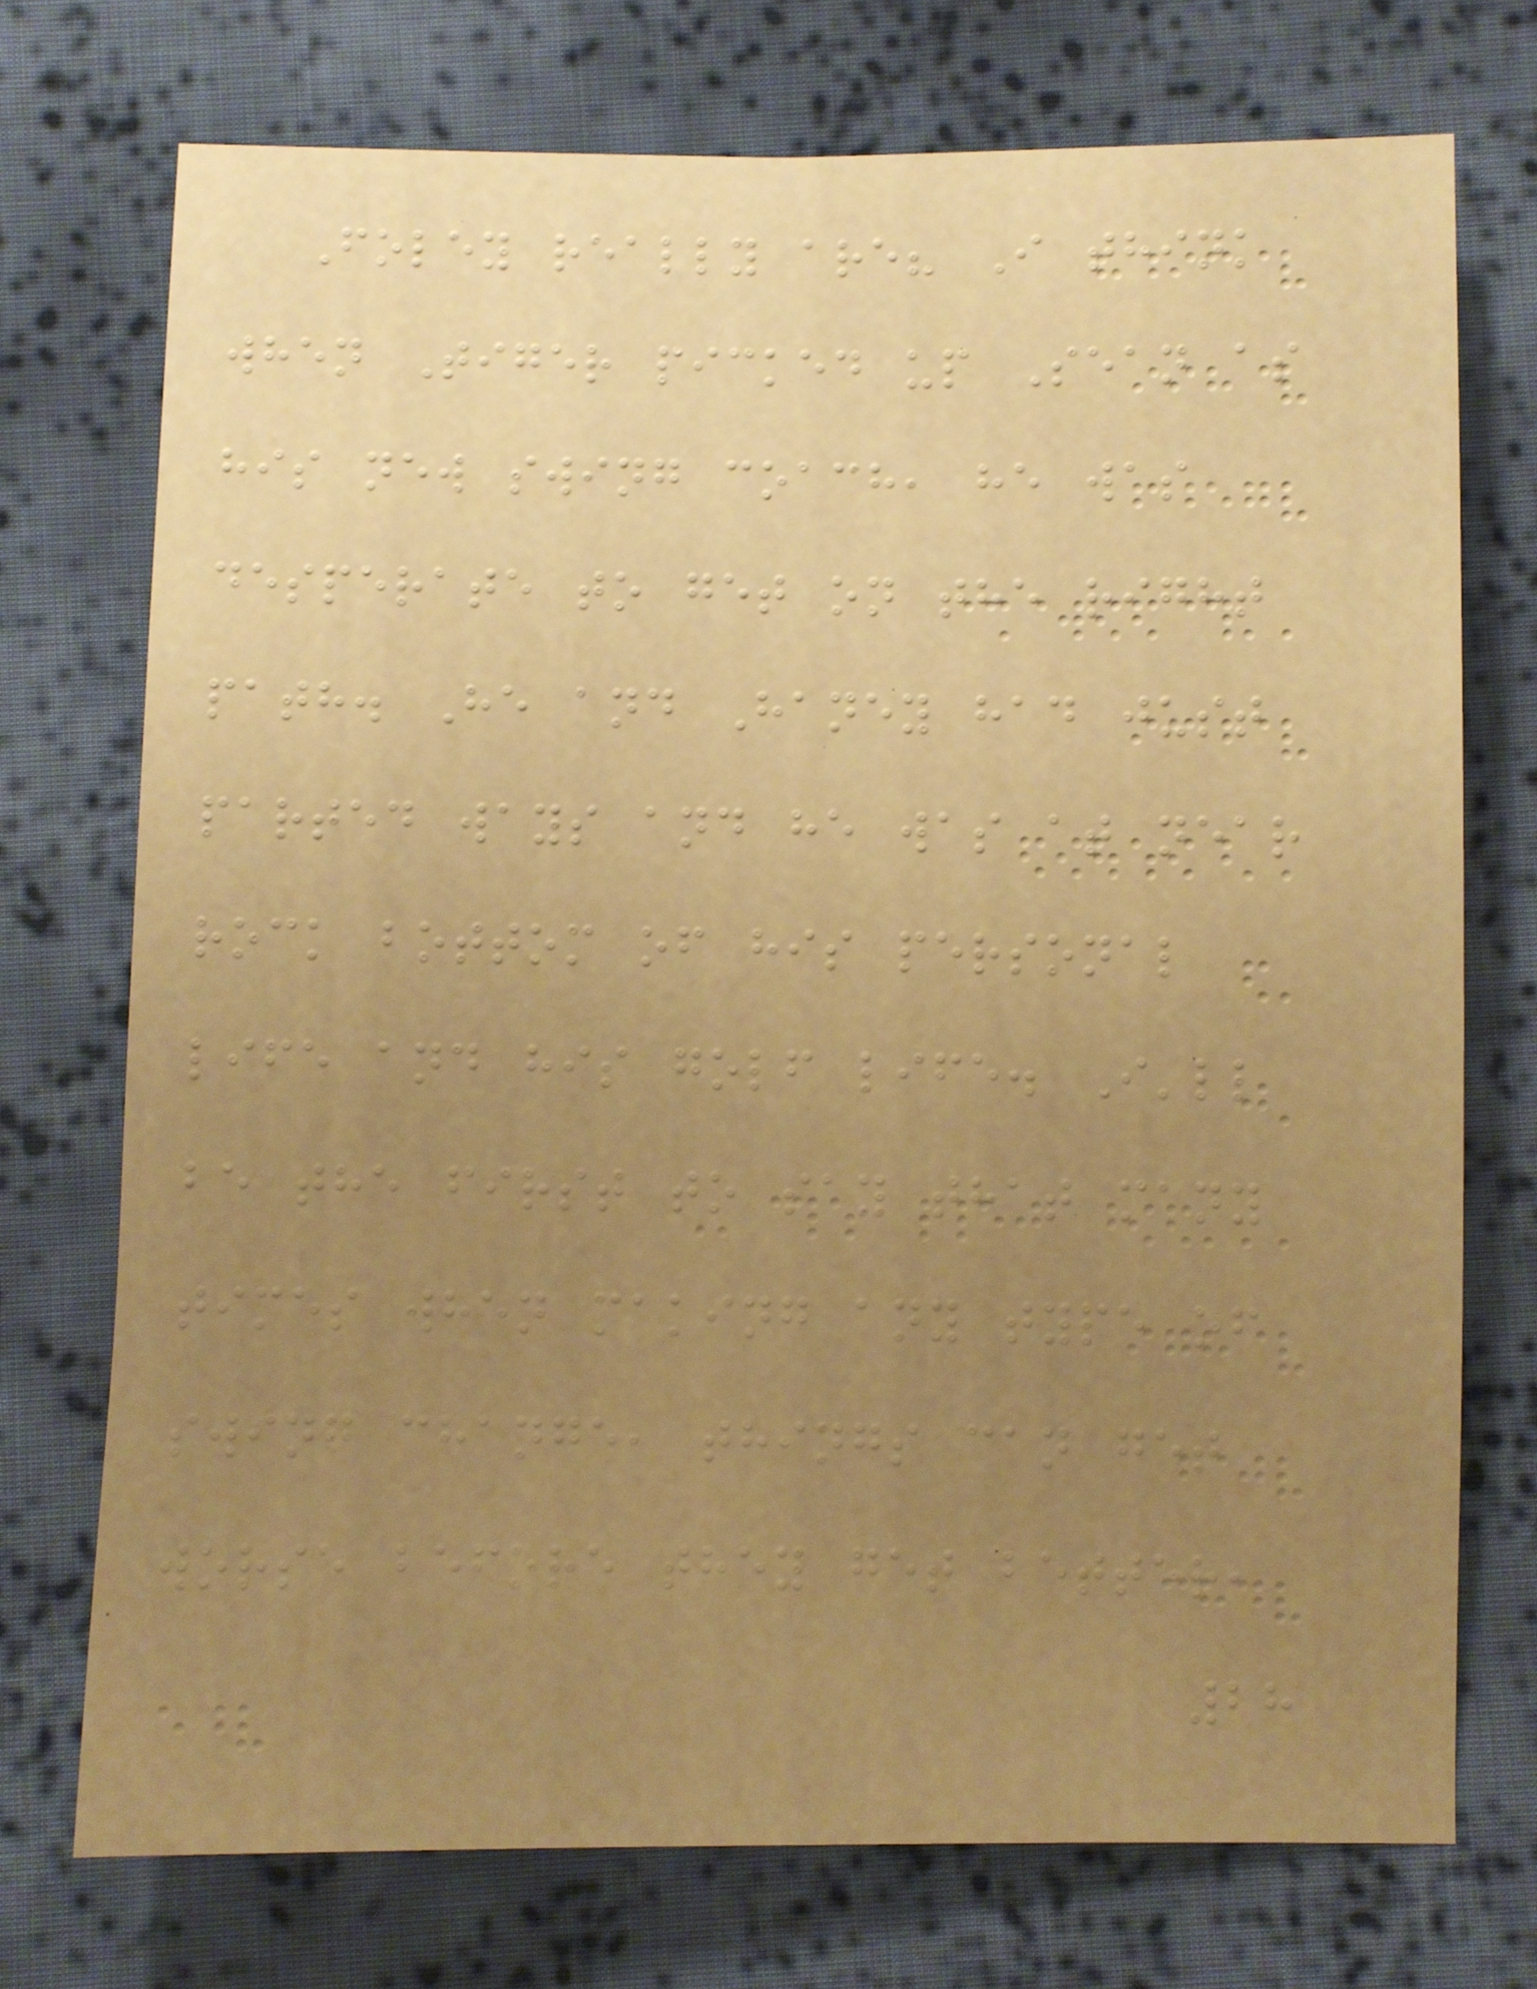Foley really are? I think
when Tiger picked up Sean as
his new swing coach, he was
desperate to get on the right
path. He and Haney had just
parted ways and he was at near
rock bottom of his personal
life and his golf life. I'll
be the first to say that many
times when making any type of
swing change, things can get
worse before they get better,
28
